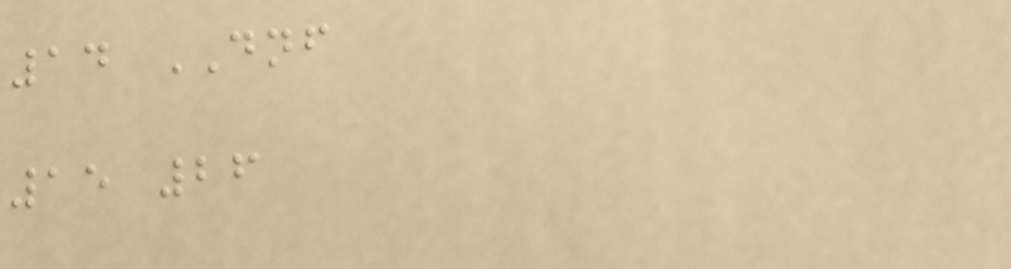14 DNF
15 26
